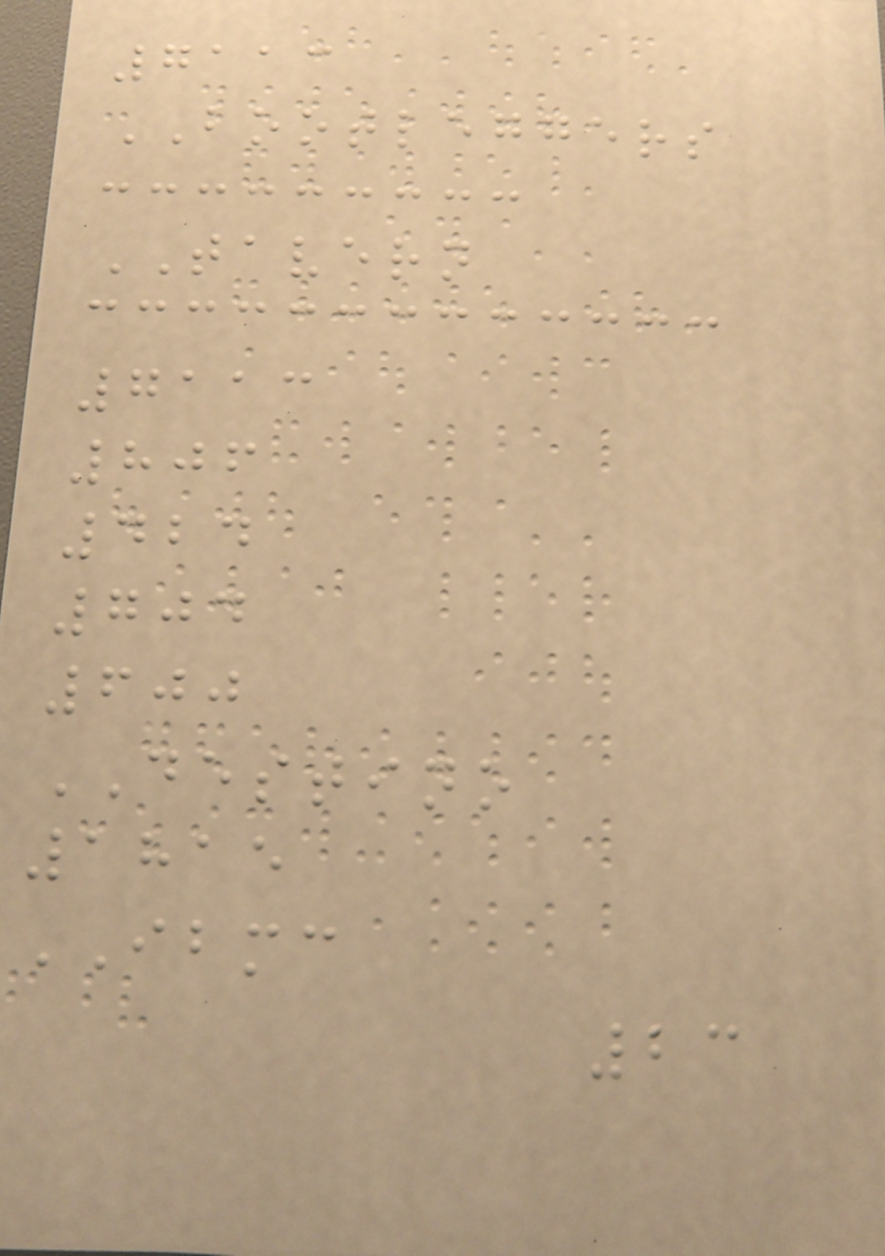7113
BOOTLEGGERS
TAVERN
7113
806
424
704
600
DESTINO
1815
IBMC
23
